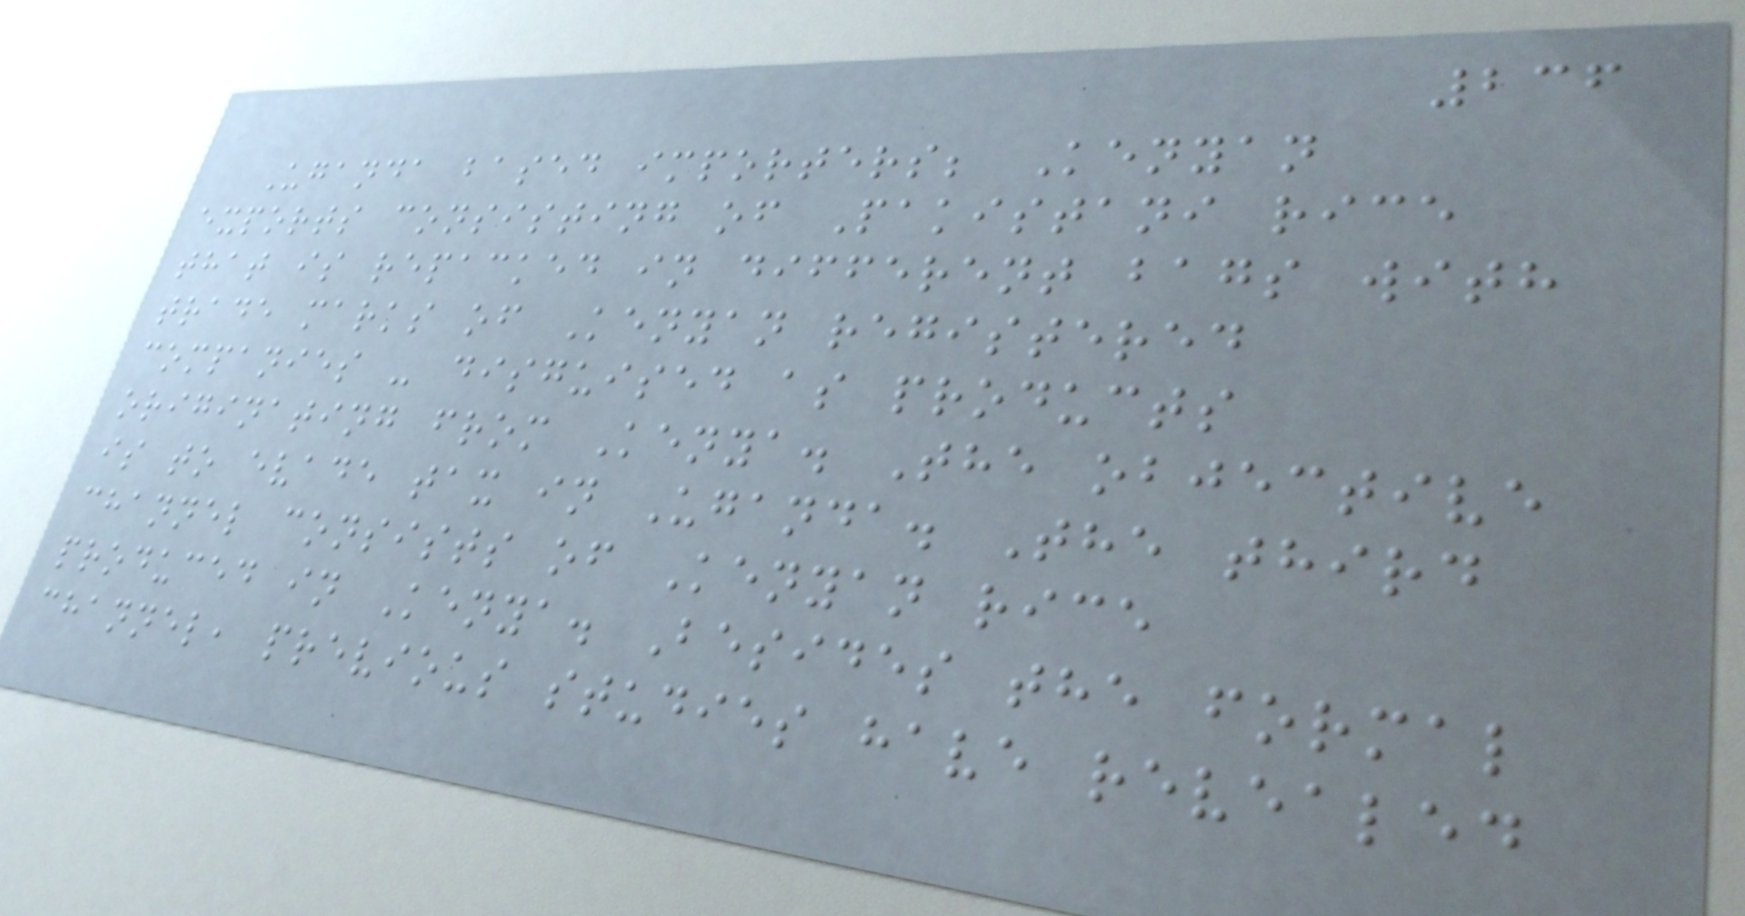236
Uganda based importers; Kenyan
exports consisting of Pakistani rice
that is repacked in different bags with
trade marks of Kenyan registered
companies - disguised as products
originating from Kenya. The objective
is to evade tax in Uganda. The third
channel consists of Kenyan rice
produced in Kenya. Besides the formal
channel, previous studies have revealed
